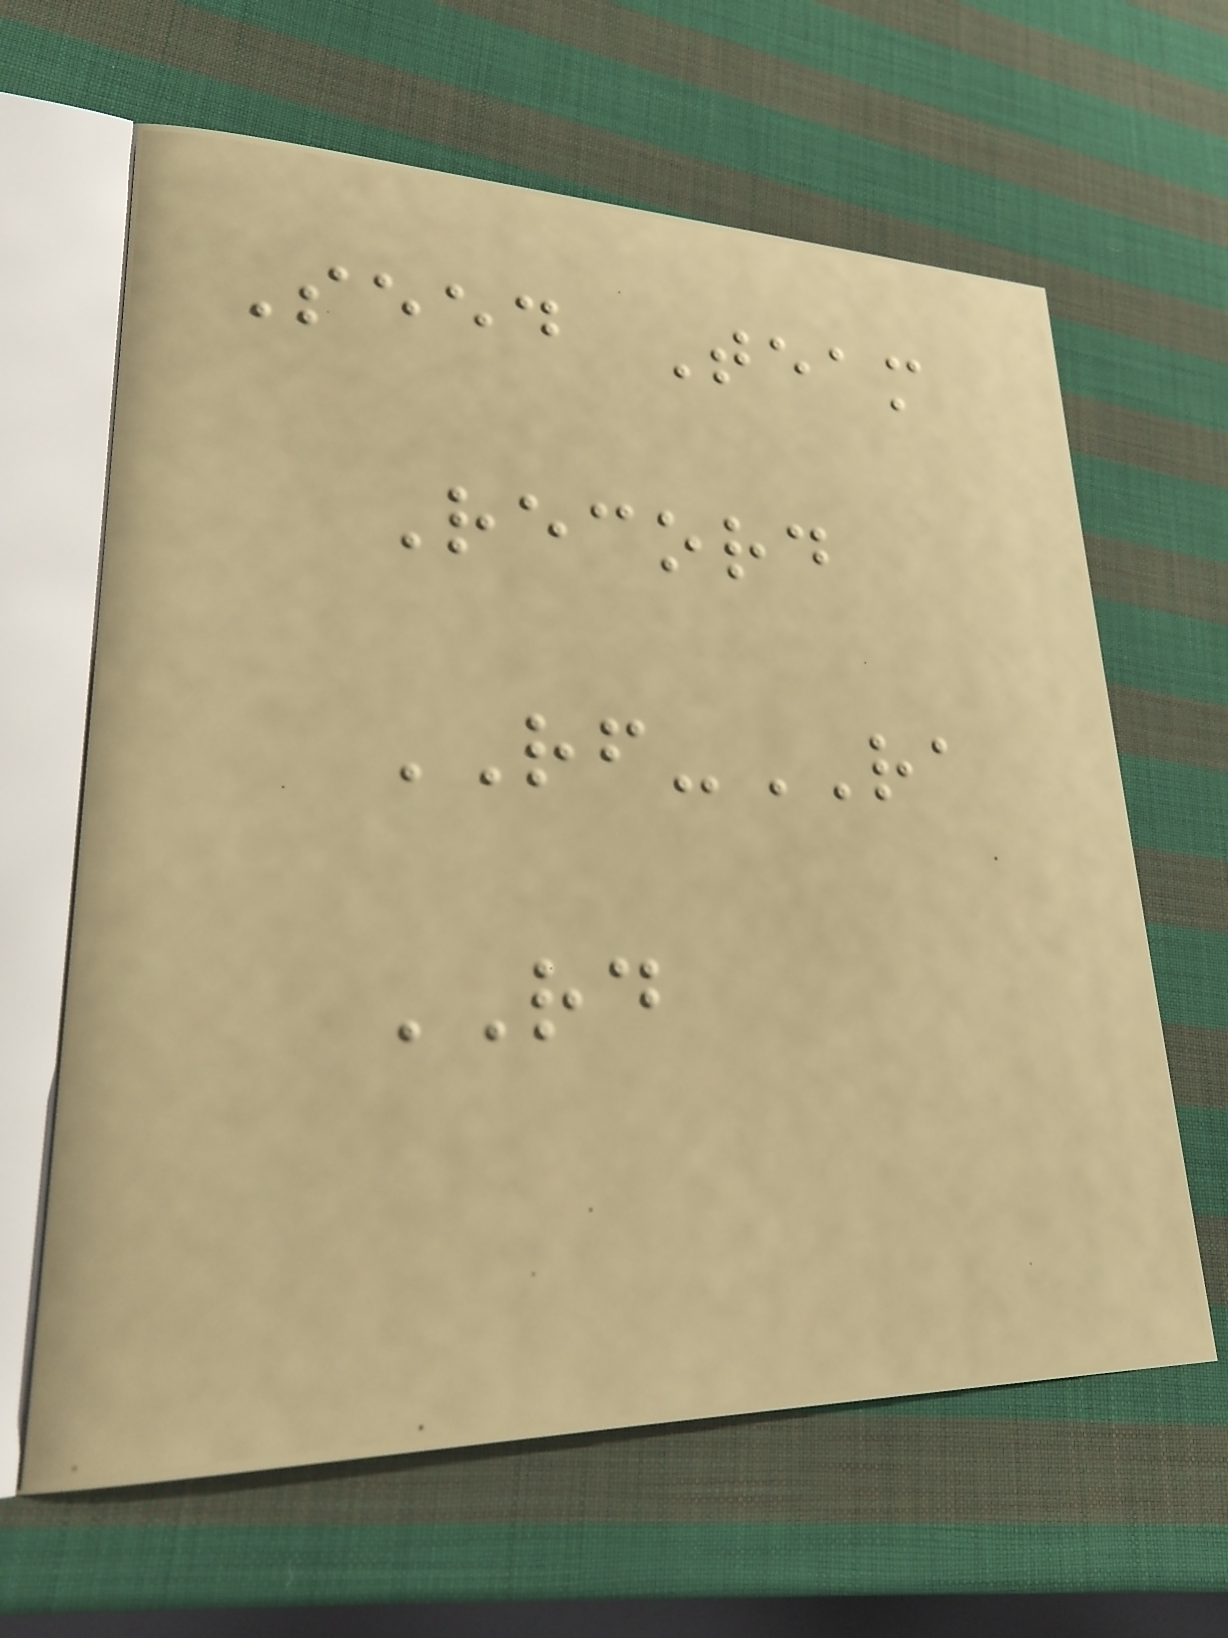Seed Team
Record
RF-RA
RD
